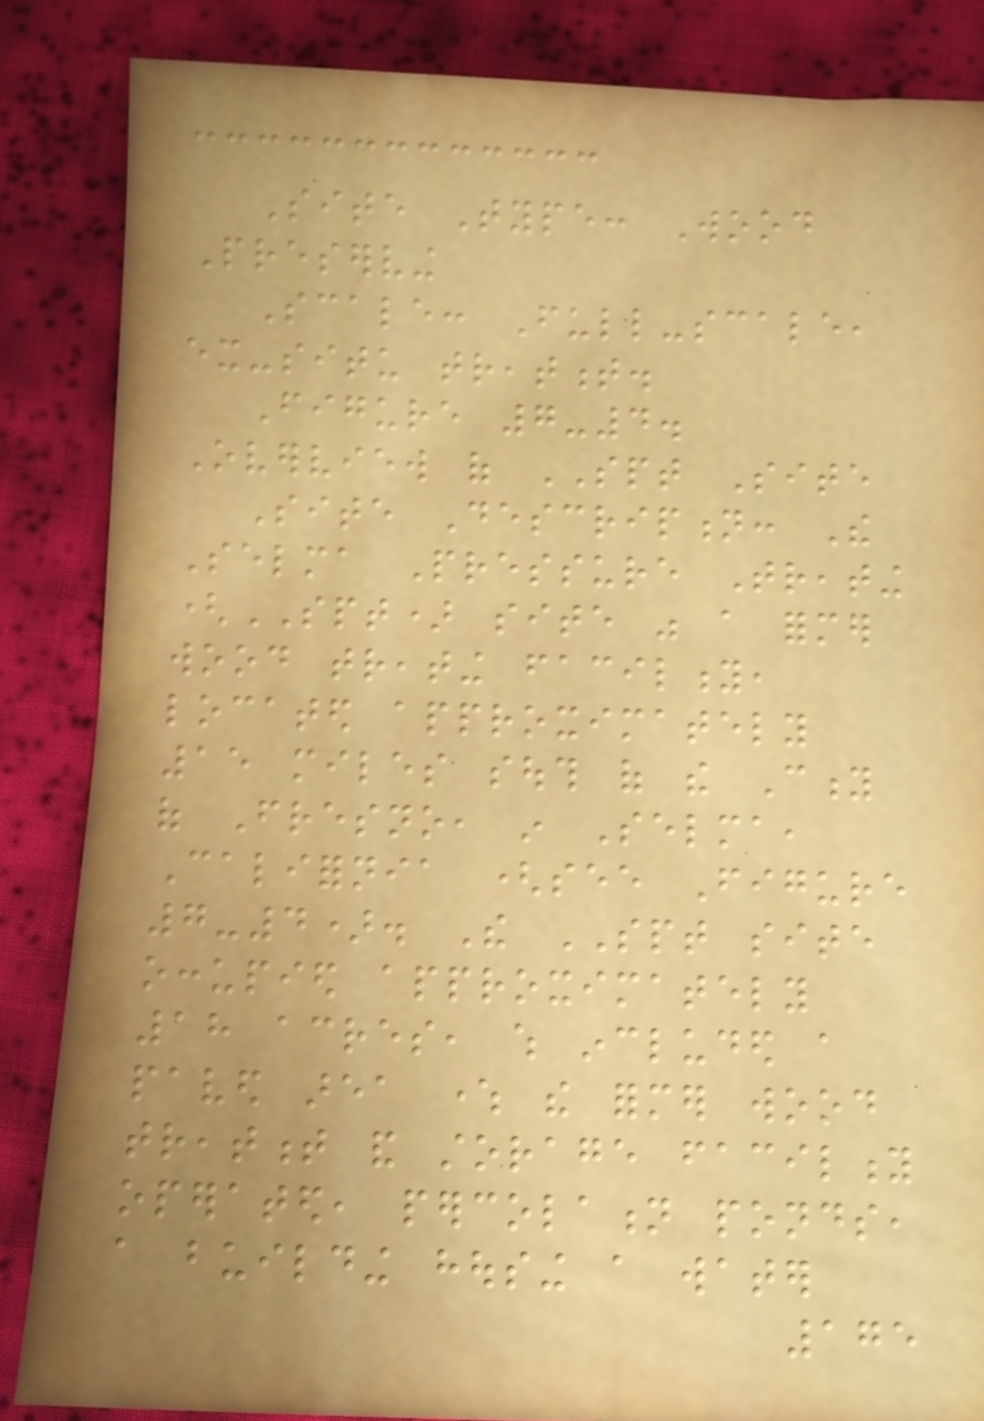Site Type: Wood
Preserving
Scale: Full-scale,
ex-situ treatment.
Figure 7-4.
Overview of SPT Site
Site Description: The
Selma Pressure Treating
(SPT) site was a former
wood treating facility,
located approximately
15 miles south of the City
of Fresno, in Selma,
California (see Figure
7-4). The SPT site
occupied approximately
18 acres, which included a
paved area where the former wood
treatment and storage facility
operated, percolation ponds,
a building housing a water
175
